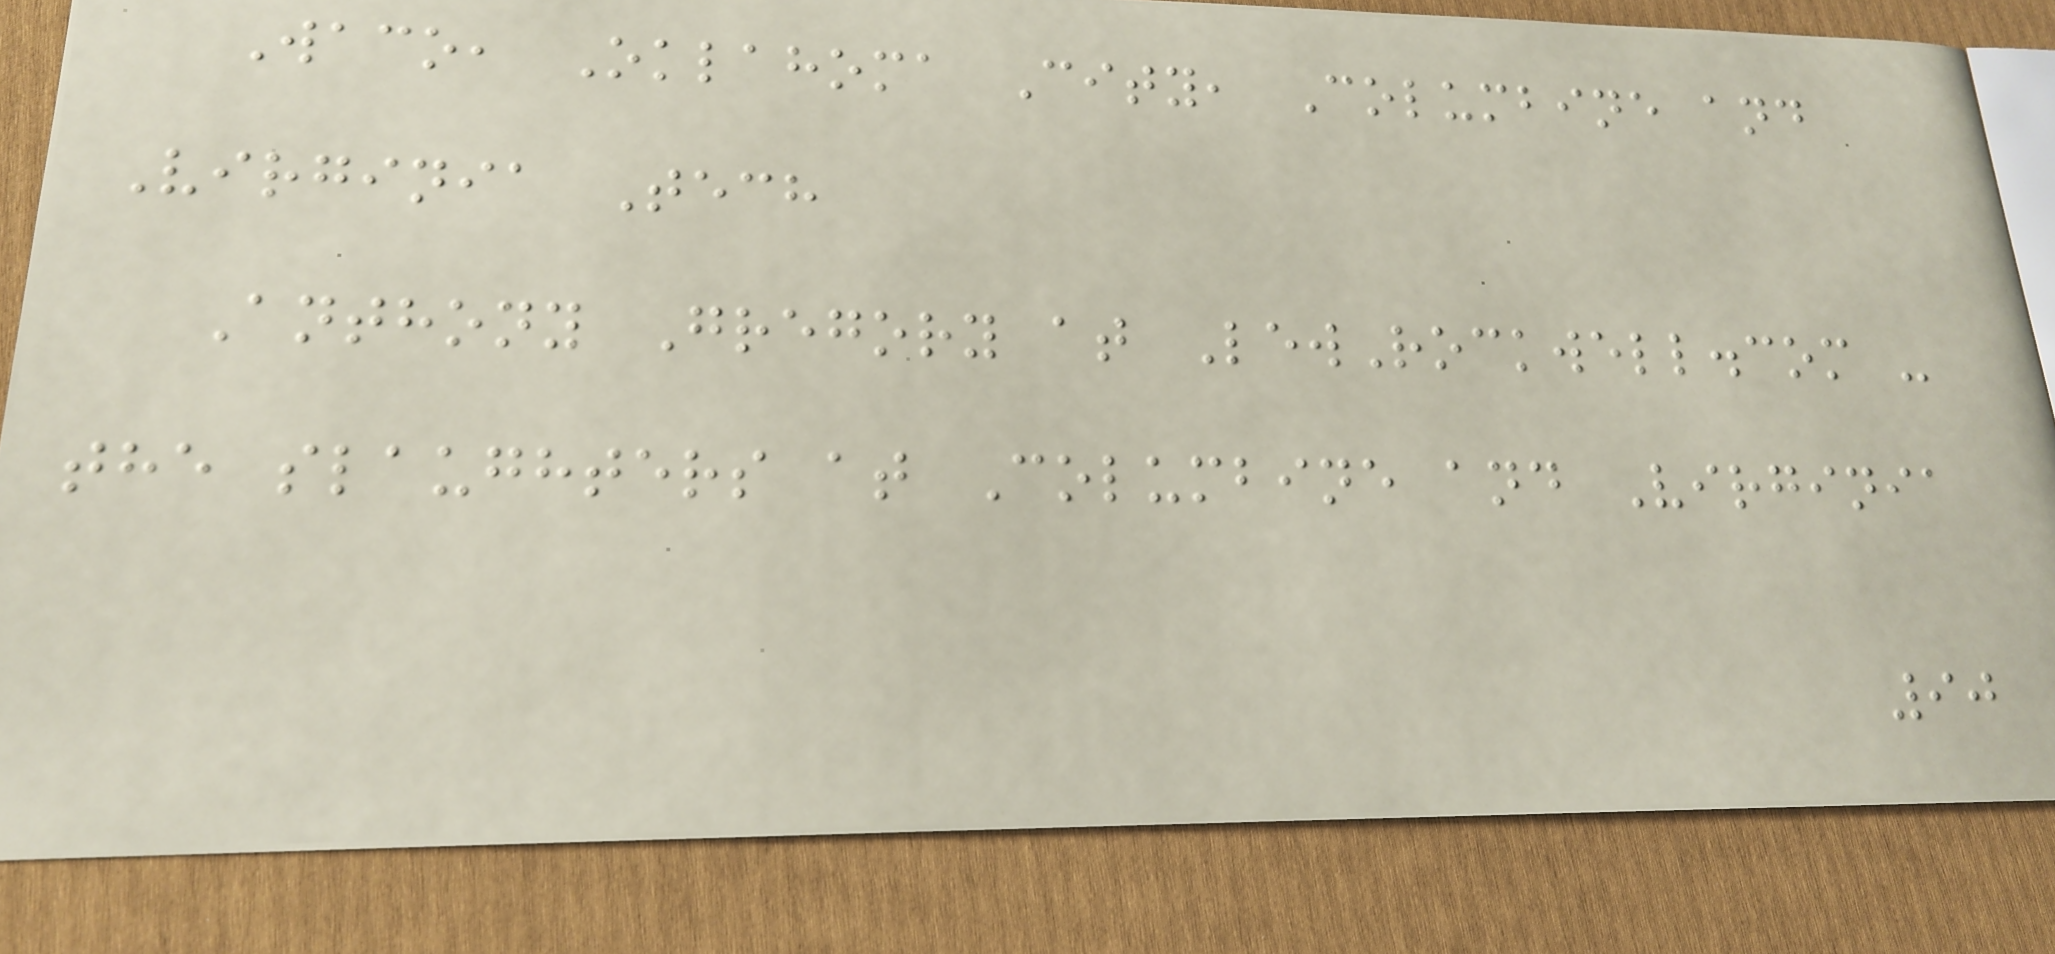Waco, Oklahoma City, Columbine and
Virginia Tech
Anthony Gregory at LewRockwell.com -
the slaughters at Columbine and Virginia
90
